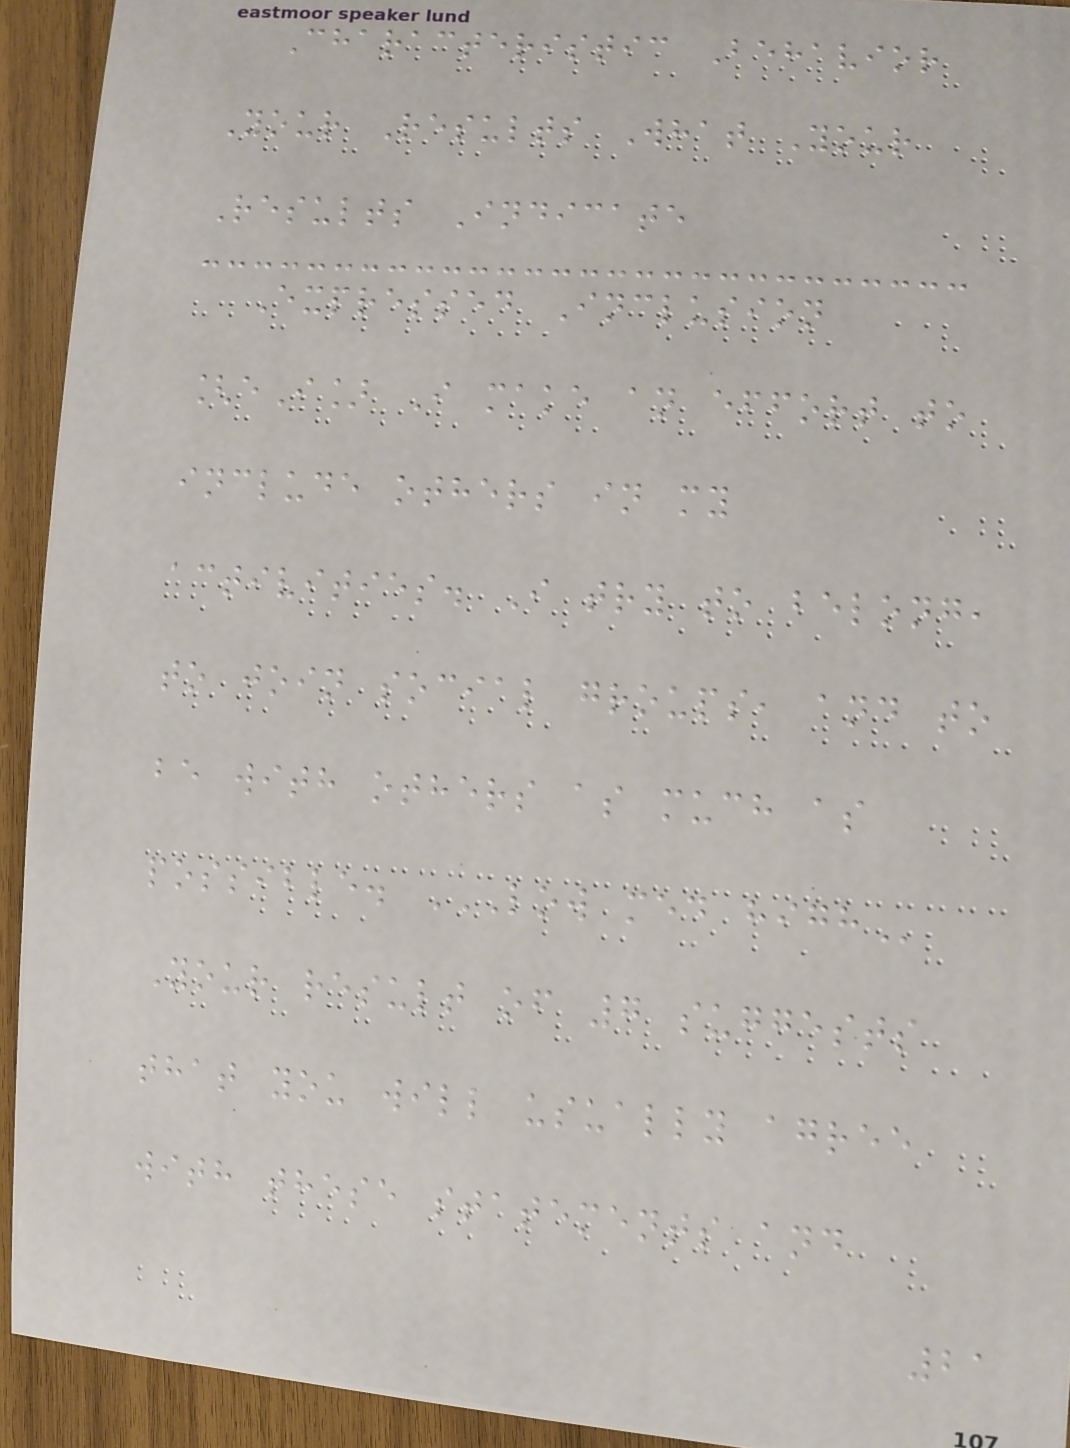Characteristic Behavior
Your Results What Your
Results Indicate
Expressed Inclusion
[eI] I make an effort to
include others in my
activities. I try to belong,
to join social groups, and to
be with others as much as
possible. LOW MED HIGH
Your result of 7 suggests
that you will usually agree
with these statements and
21
